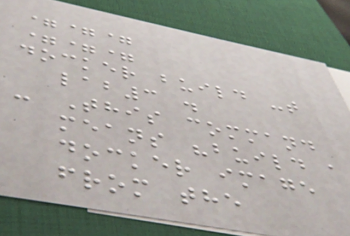===
===
docker build -t
lab3 .
- This command
means "build a
docker image
from the
